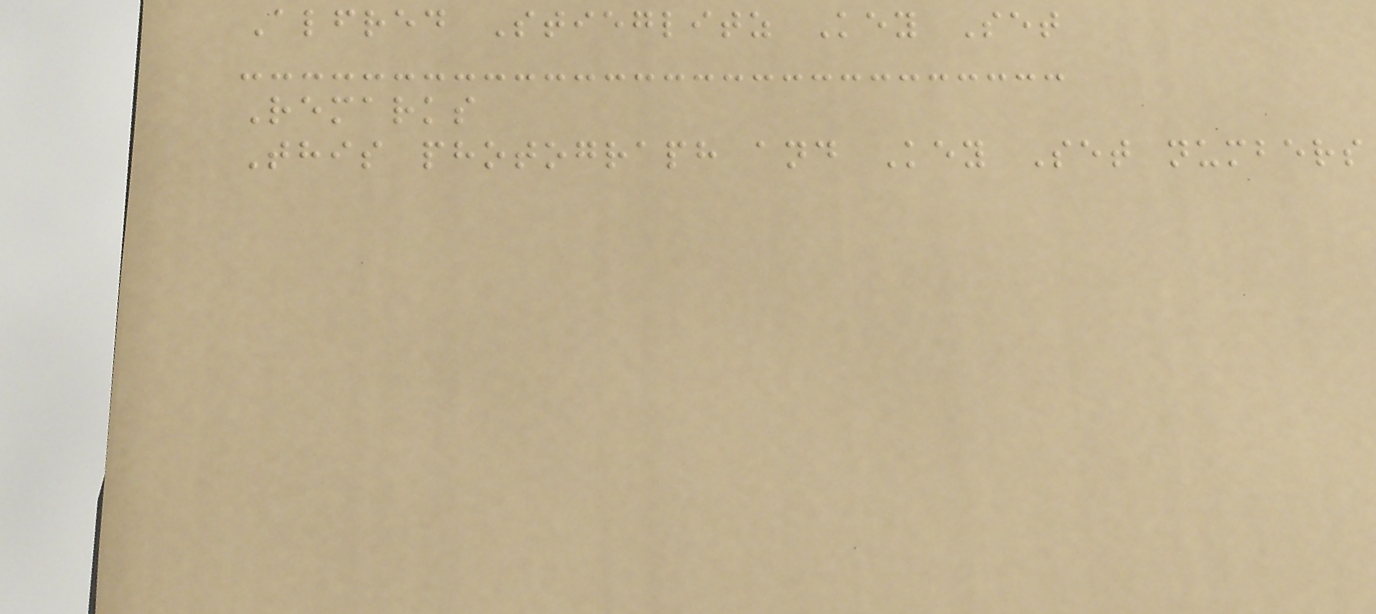Alfred Stieglitz Key Set
Remarks
This photograph and Key Set numbers
